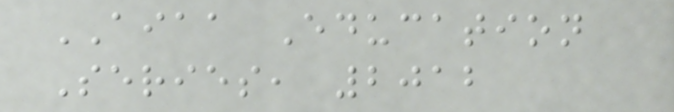AIAA Education
Series, 2012
